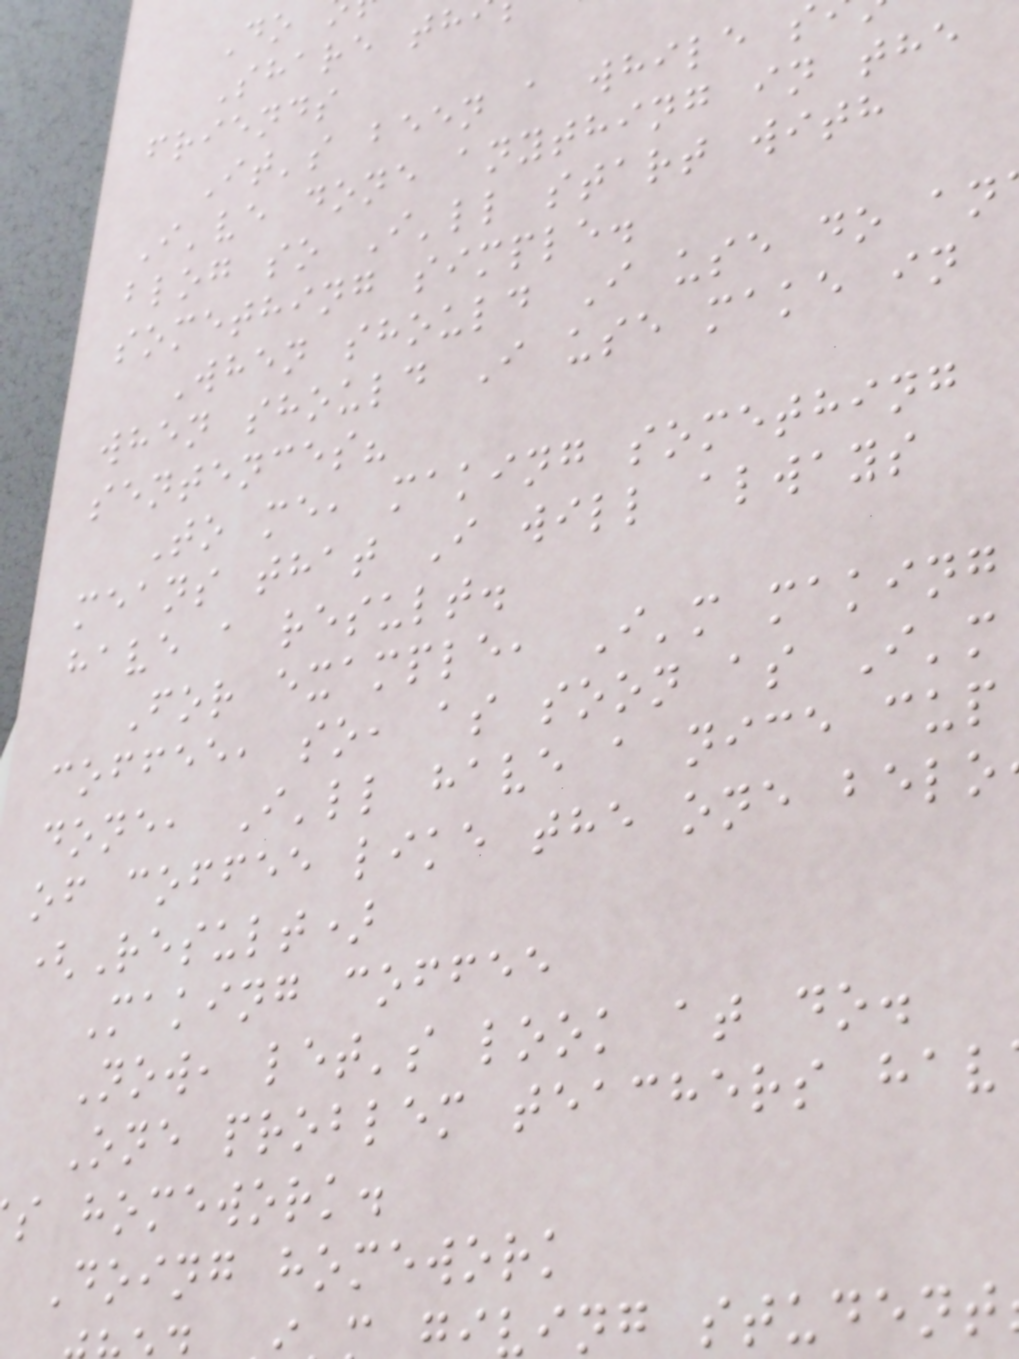Share th
friends
It's been a while s
I've done anything in the
blog so I'll start with
something simple.
When should I use do an
when should I use make in
sentences?
To me, making something
means that I will always
have a result.
For example, I'm making
coffee, so, as soon as I'm
done, I'll have a nice cup
of coffee like the one belo
(Result)
Making coffee
Now, let's look at do.
One problem teachers hav
s homework.
Doing homework
ving student
